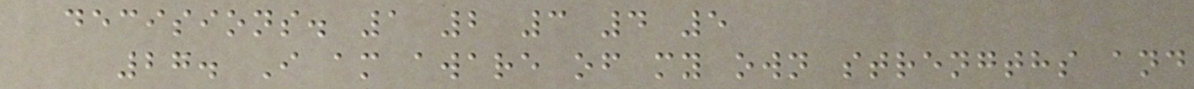decisions. 1 2 3 4 5
27. I am aware of my own strengths and
